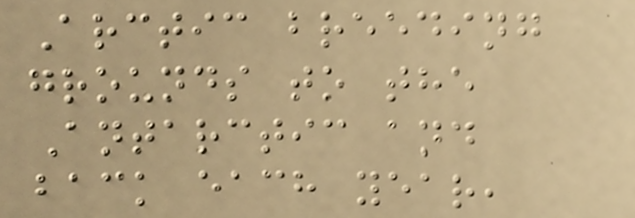Arctic breeding
grounds to the
Antarctic and
back each year,
